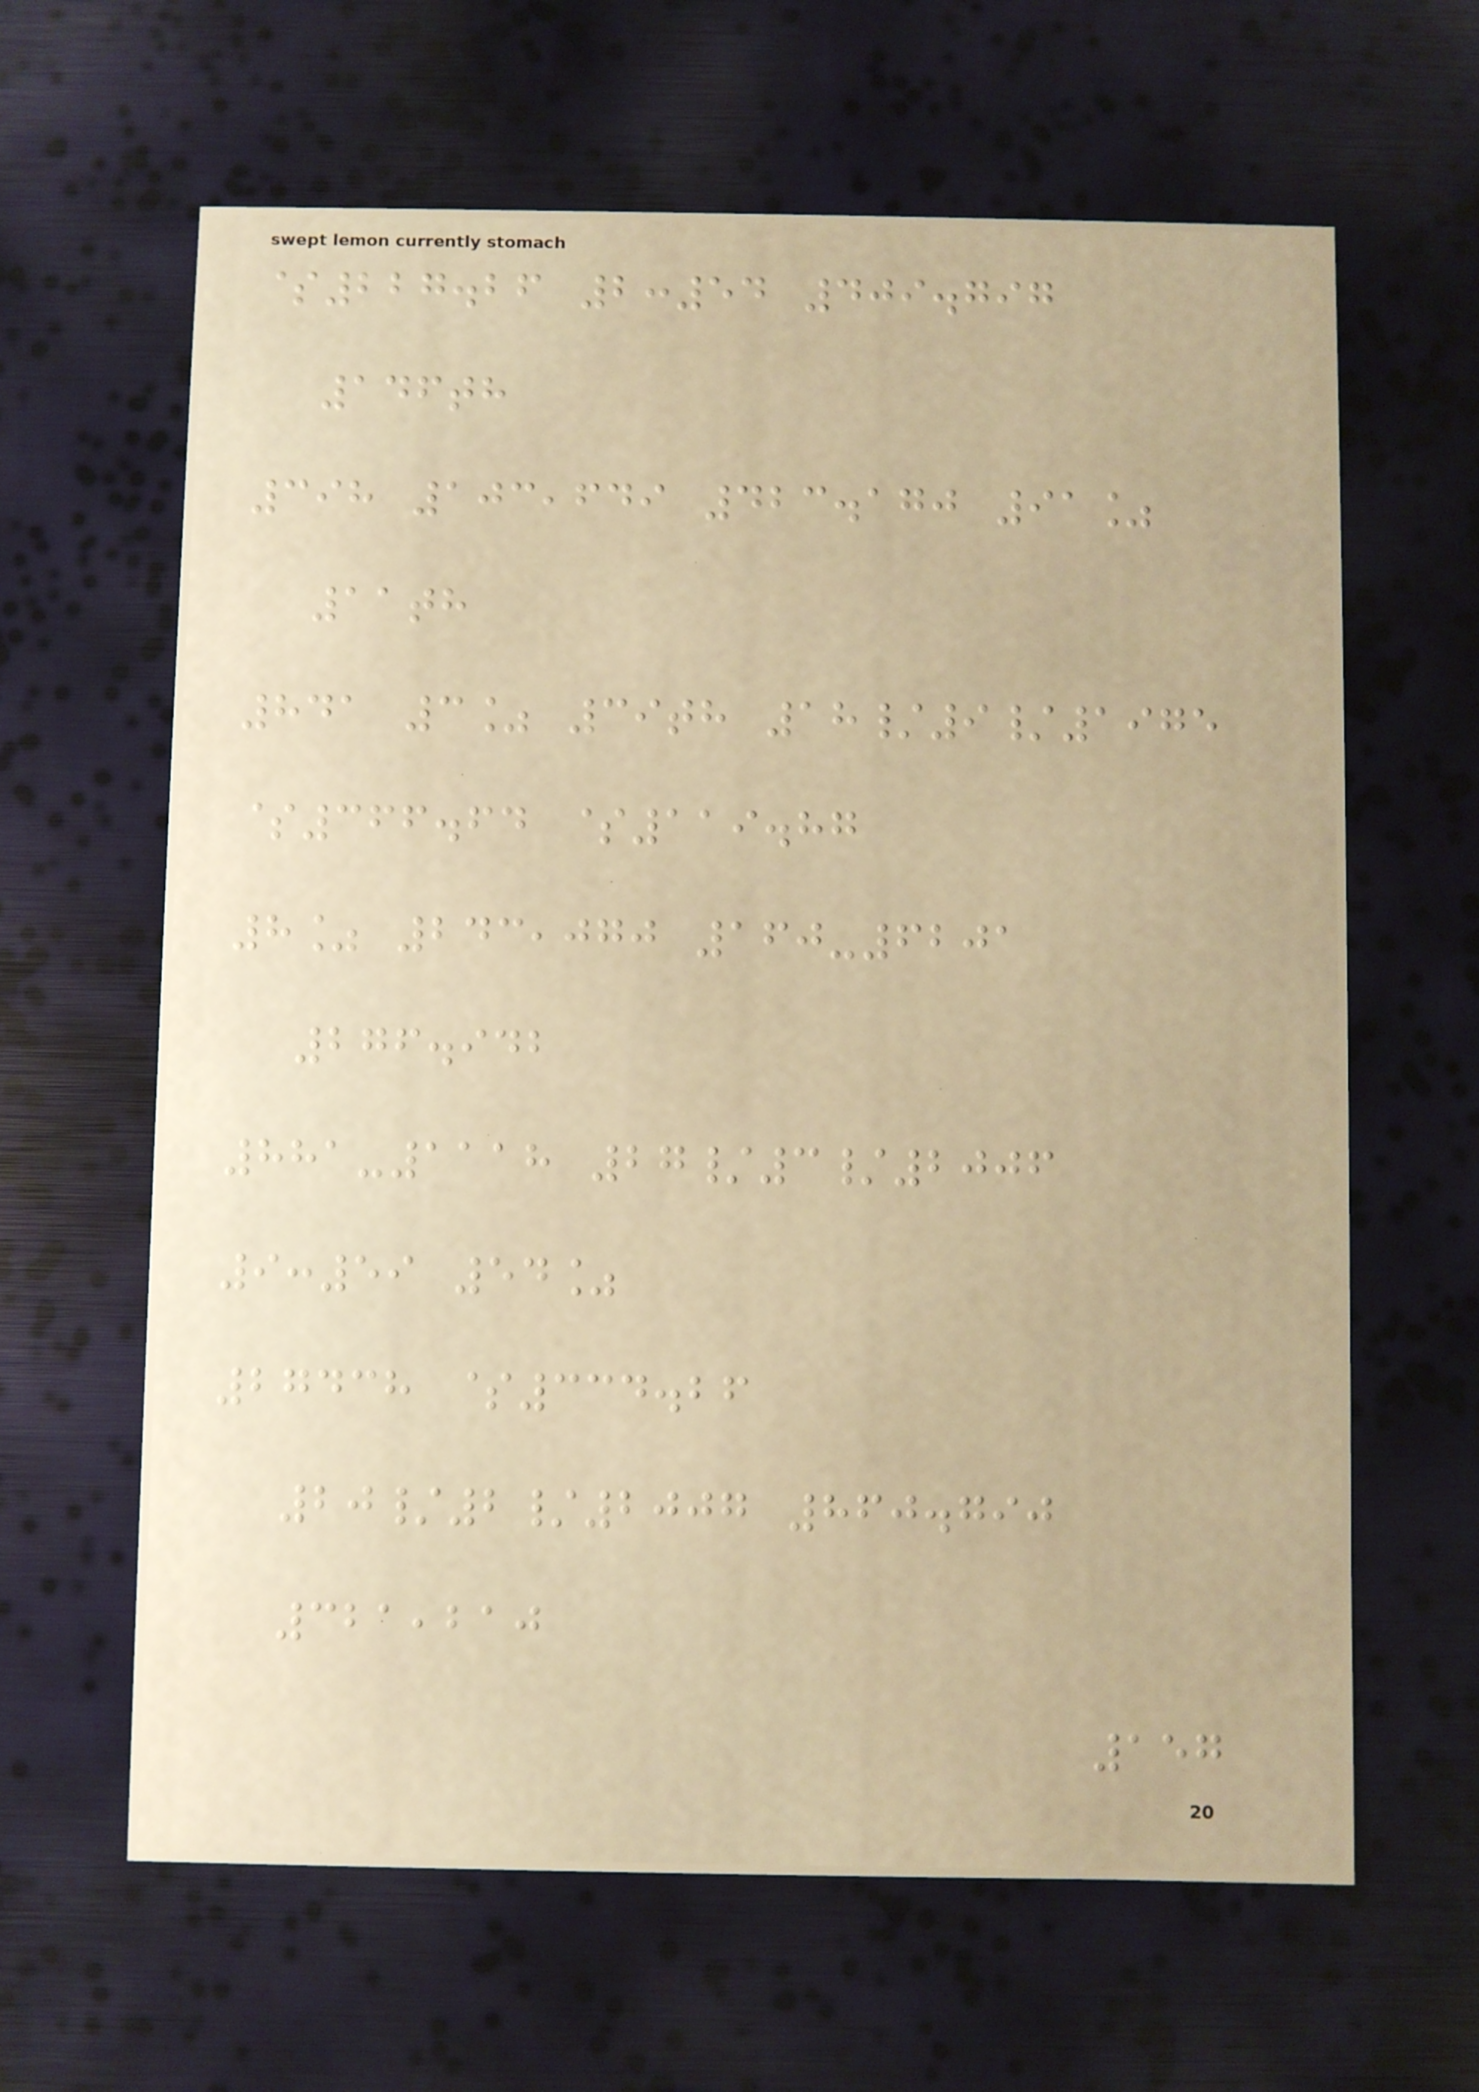$227.26 2:54 409.797
146th
398 103,649 423.170 91%
11th
841 3% 39th 18/9/1975
$366.64 $119.87
8% 243,070 160-6201
276.942
881-1118 27/3/2006
9:59 54%
27438 $334.26
20/2/2007 860.790
321,210
157
